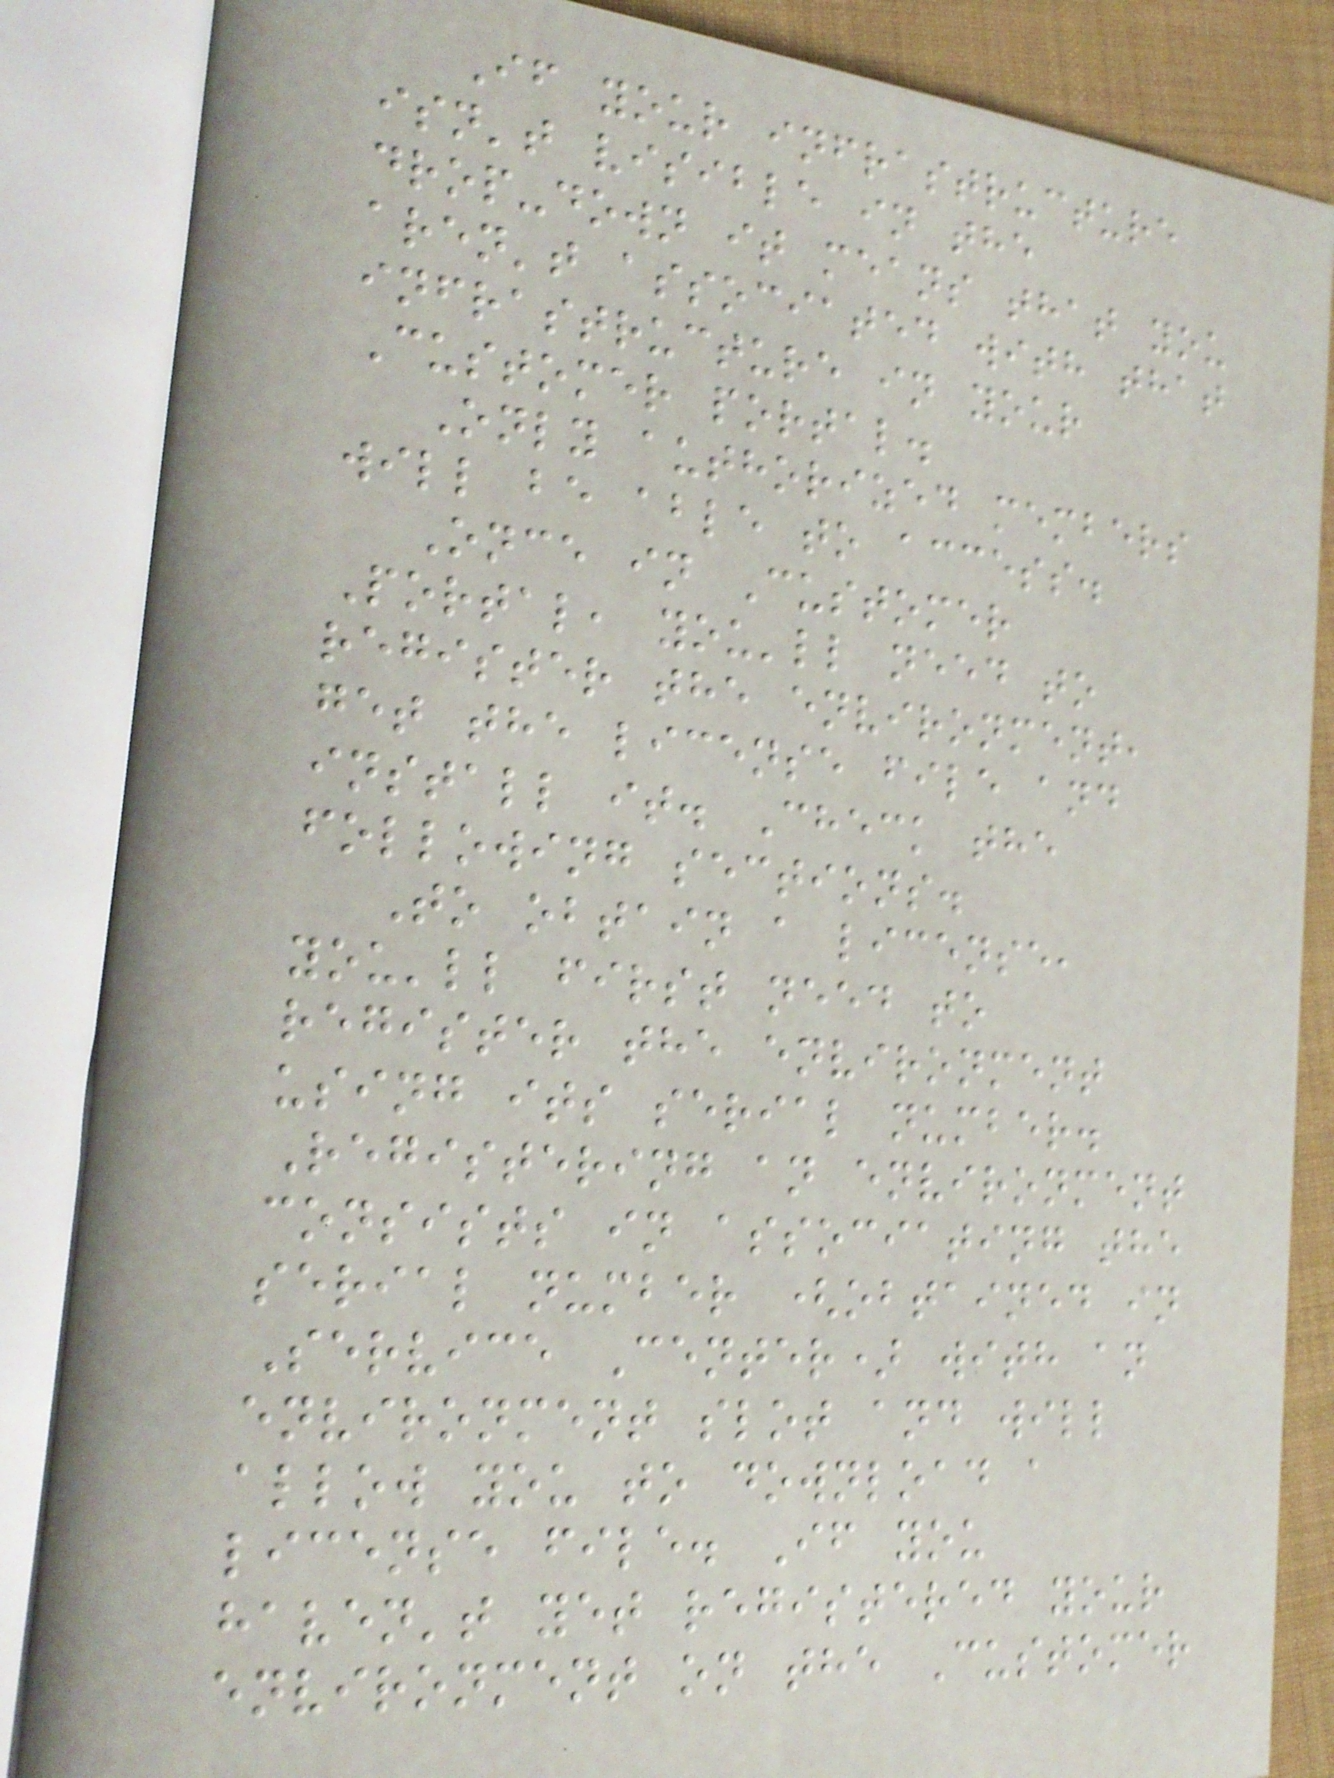If your infrastructure
isn't visible in the
drop-down it means that you
aren't associated with that
infrastructure in your
Customer portal.
Only authorized members
will be able to access.
Once in Customer
Portal, you'll need to
register the environment,
get the license file and
install it. Check the
following sections.
To obtain a license,
you'll first need to
register the environment
using its serial number.
Registering an environment
consists in associating the
serial number (obtained in
Service Center) with an
environment slot and will
allow you to download a
license file. If you
haven't yet registered your
environment on the Customer
